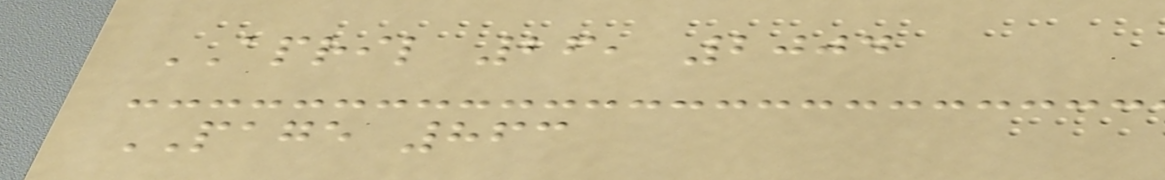APRIL 26, 2004
PAGE 863
